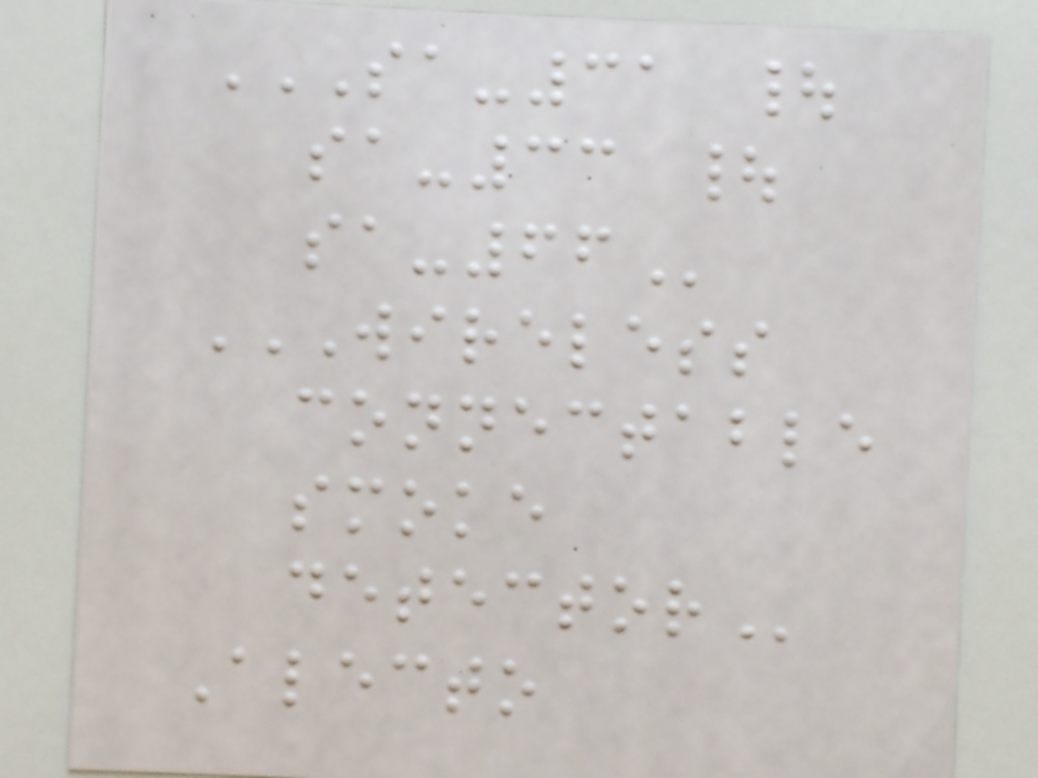SA-31 |
SA-33 |
SA-66
WIRELESS
CONNECTABLE
SMOKE
DETECTOR
Alecto
